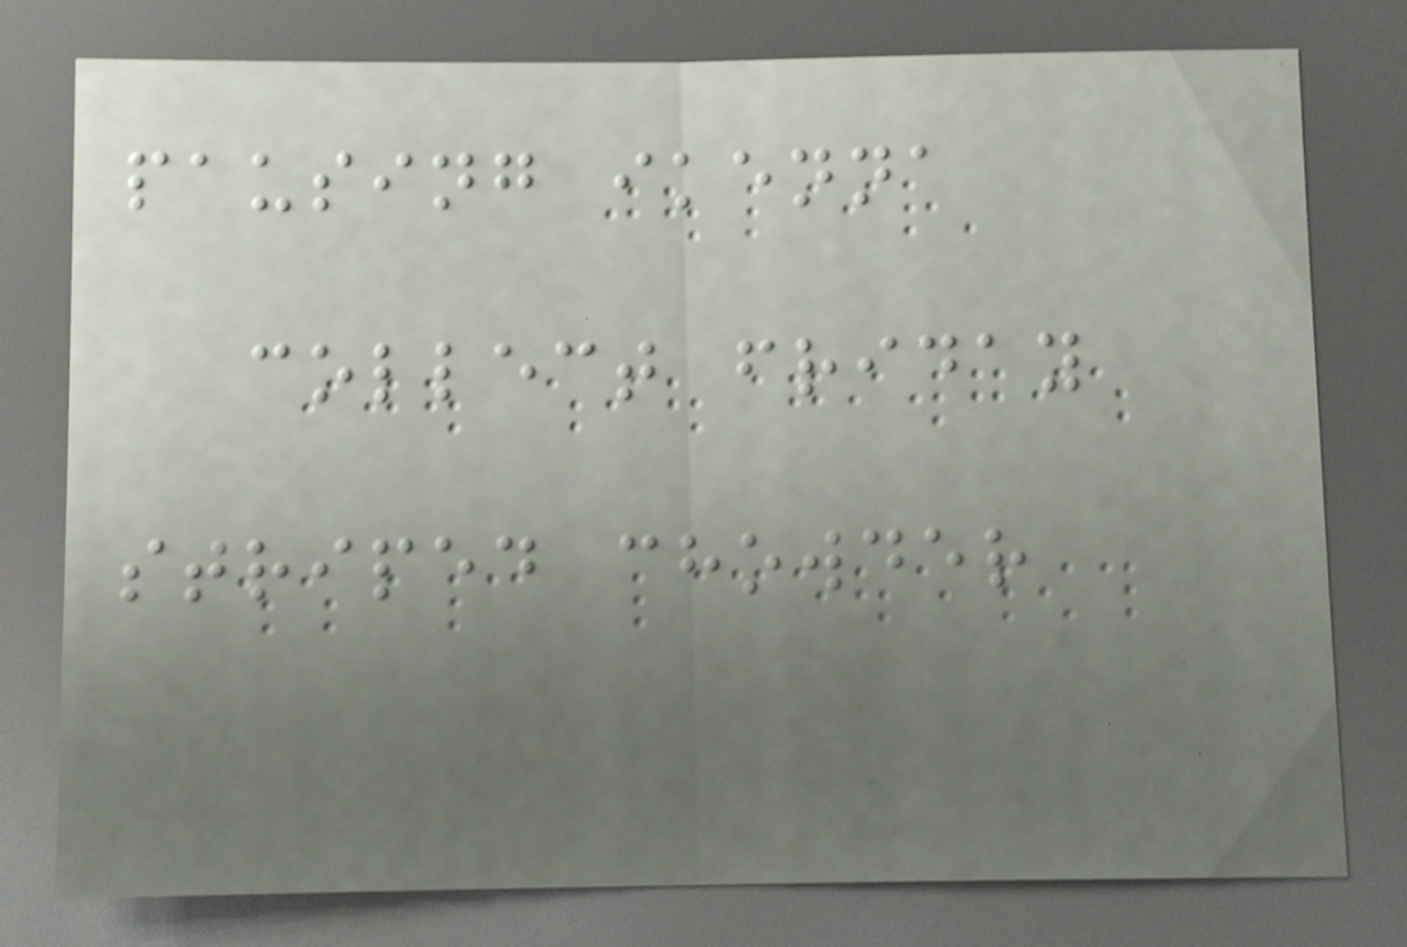pausing ikenna
collect friday
striped chowder
